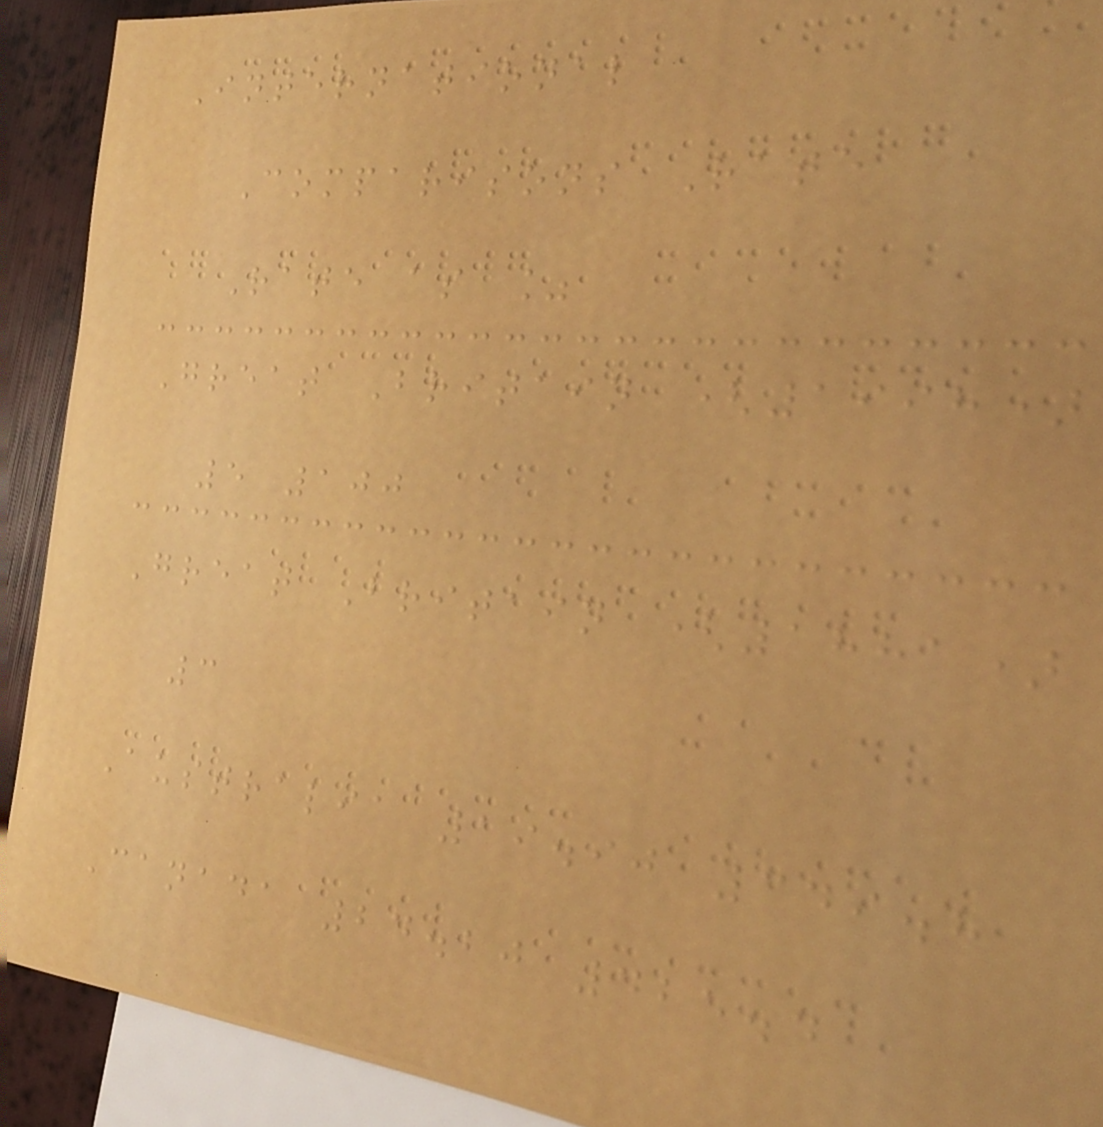International
Comparisons Rate
Rate as %
Great Britain (1998)
5 100
Great Britain (1881)
3
Australia 19.90 349.8
Canada 24.20 425.4
